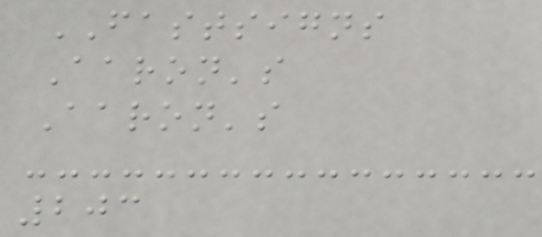FASTSIGNS
Aaron's
Aaron's
203
